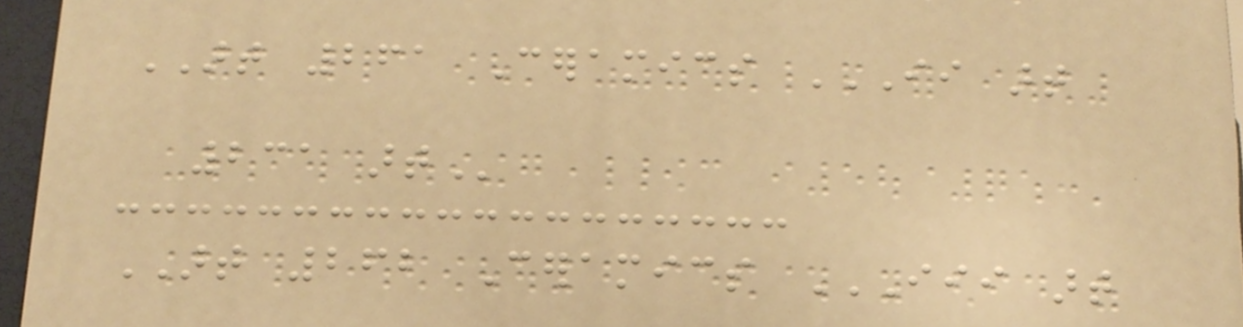ART 261 Ceramics II ART
231 ART
ART 262 Ceramics III ART
